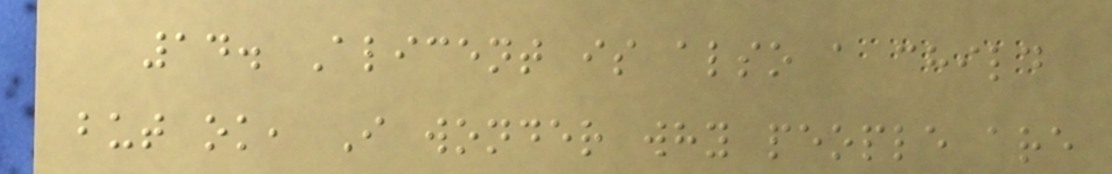14. Alicent is also a child
but ok, I wonder why people are
